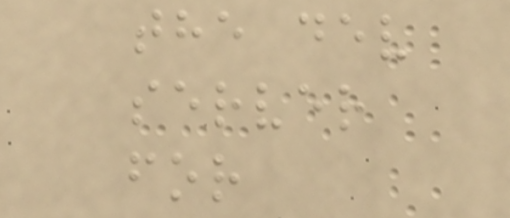the dev
server
for
